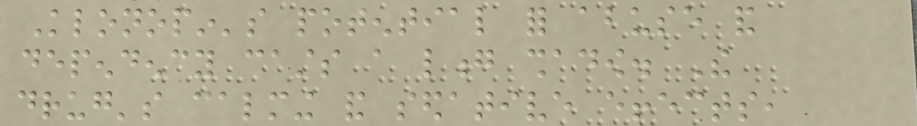Klonopin's potential for abuse and
dependency casts a long shadow. The
drug's calming and sedative effects,
